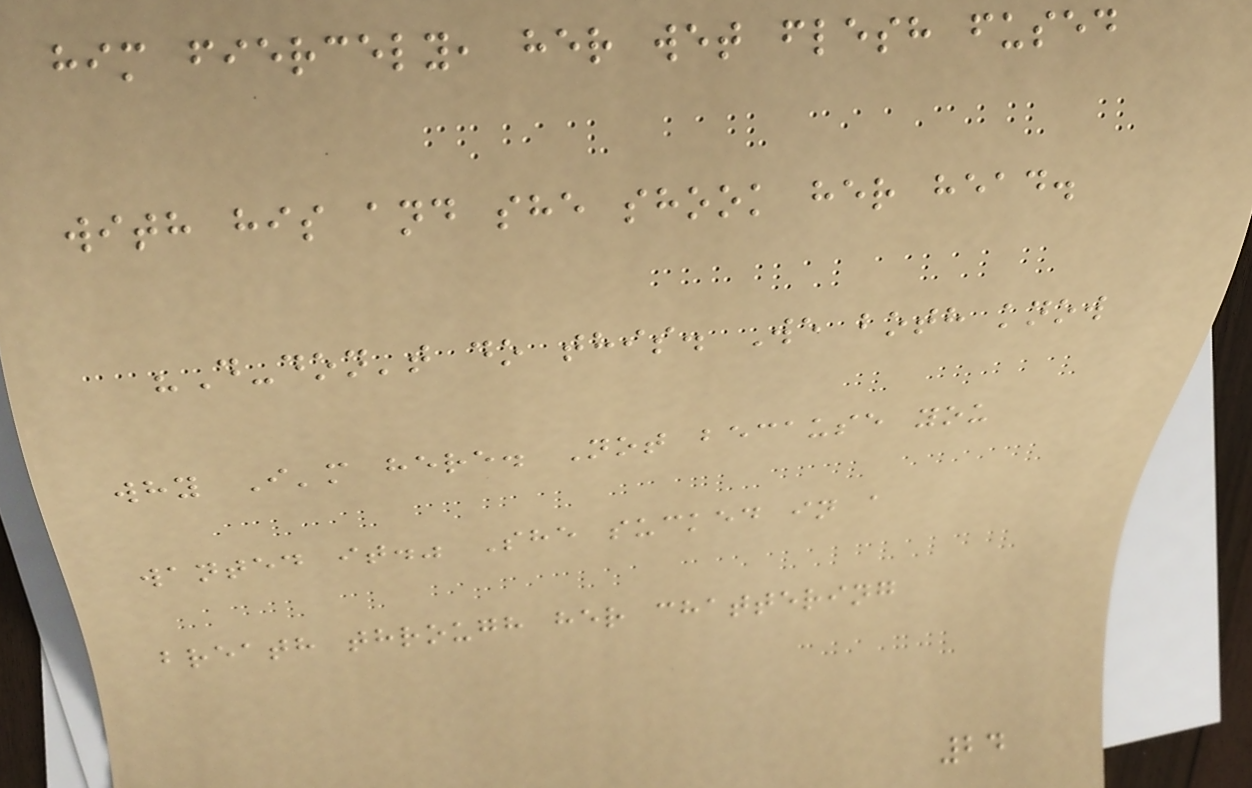him fiercely, her wet flesh fused
with his and she shook her head.
"D-don't do this. We both know
why I'm here. Not because you
wanted it." She sucked in a
breath through her chattering
24
